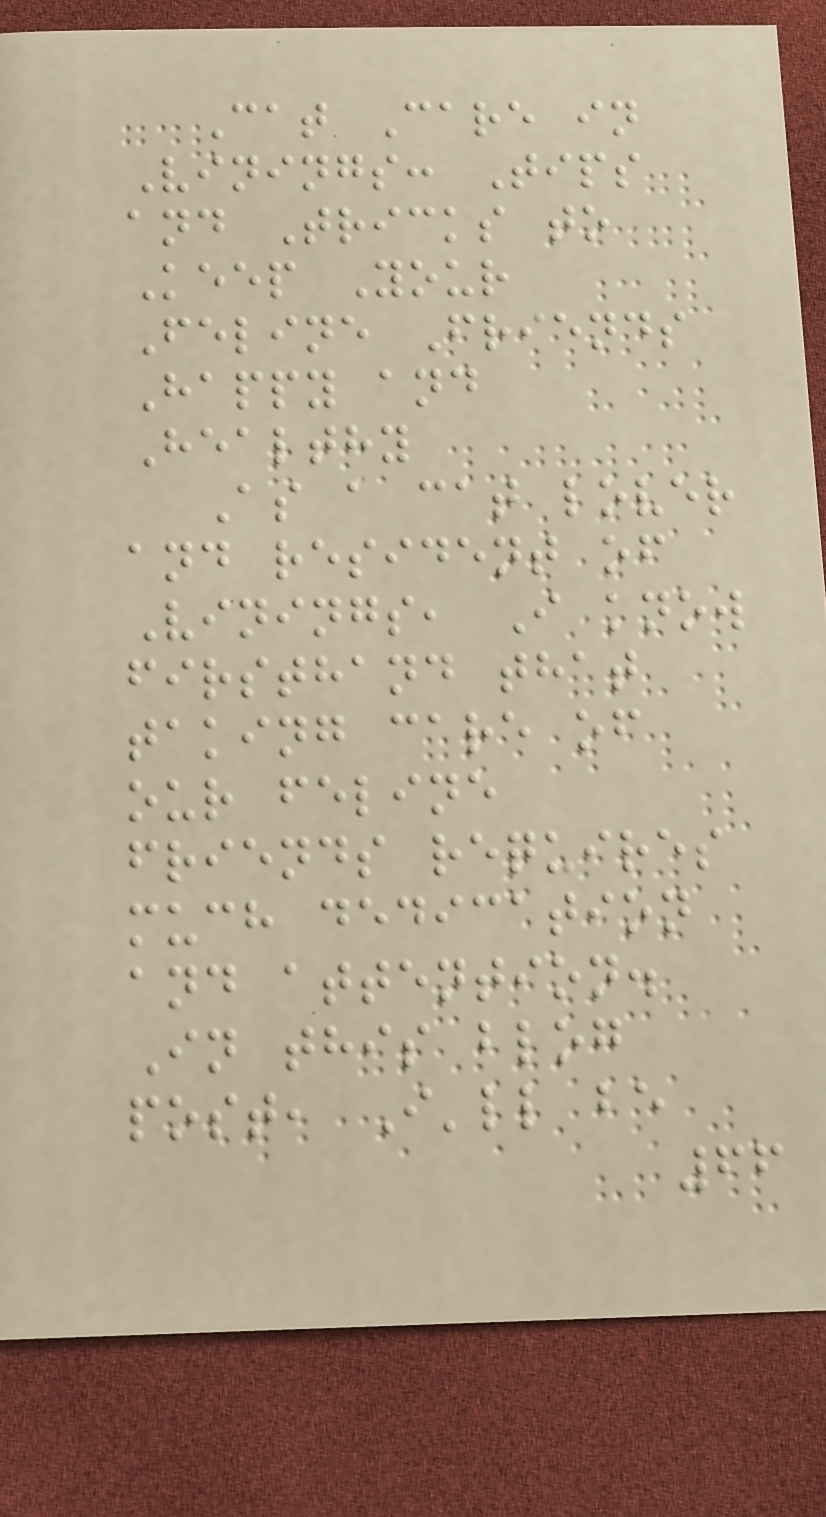Cat Care in
Vinings: Tips
and Tricks to
Keep Your
Feline Friends
Happy and
Healthy
As a cat lover
and resident of
Vinings, I know
firsthand that
taking care of
our feline
friends requires
much dedication
and attention.
In this blog
post, I'll be
66
